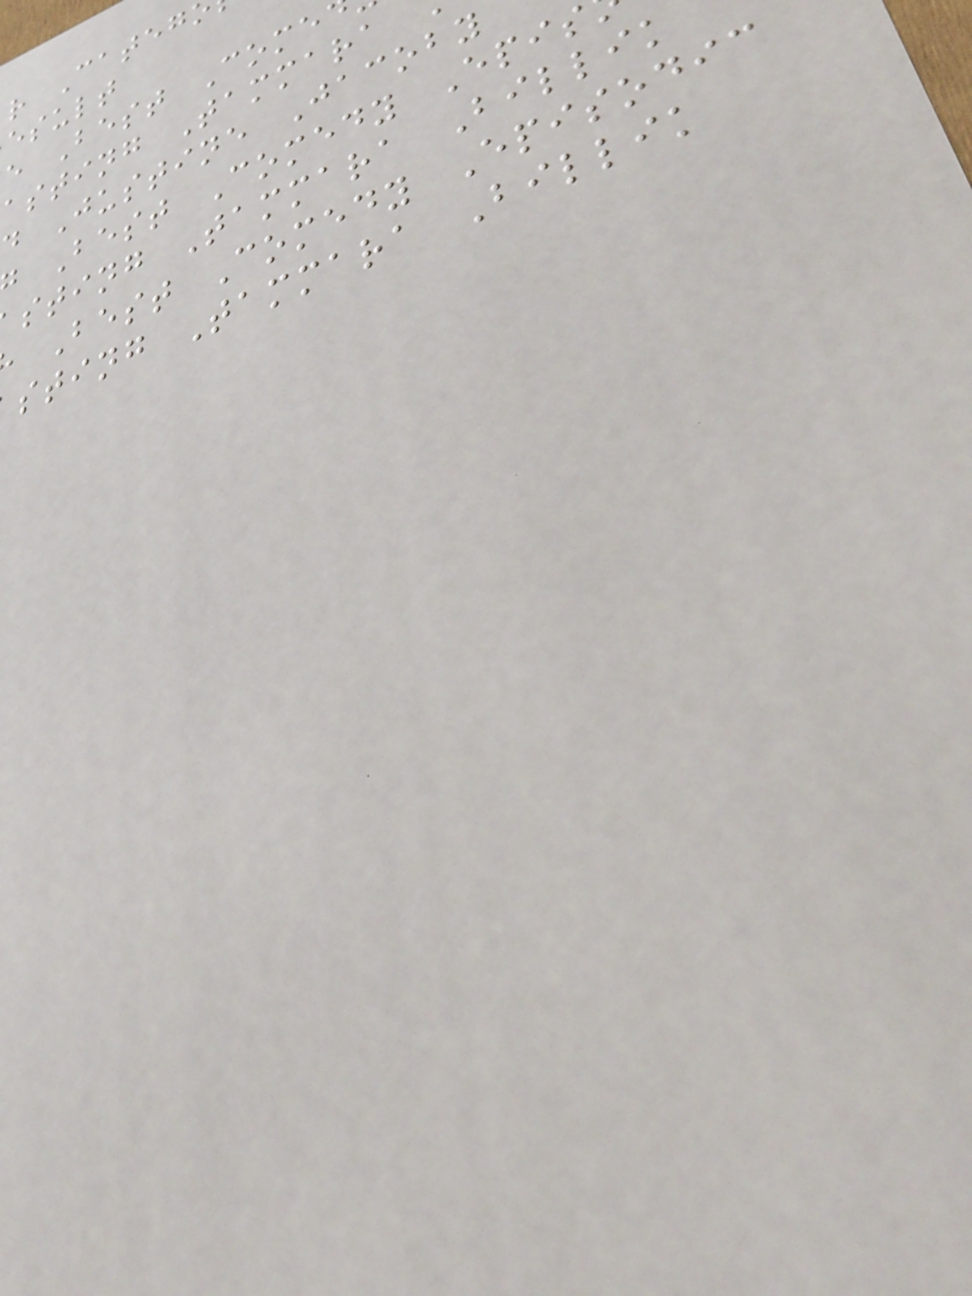r Categ
esult
e Best Come
asting Tammara
d Justine Jacoby
Best Comedy Epis
sting Tammara Billik
Best Comedy Episodic
sting Tammara Billik
